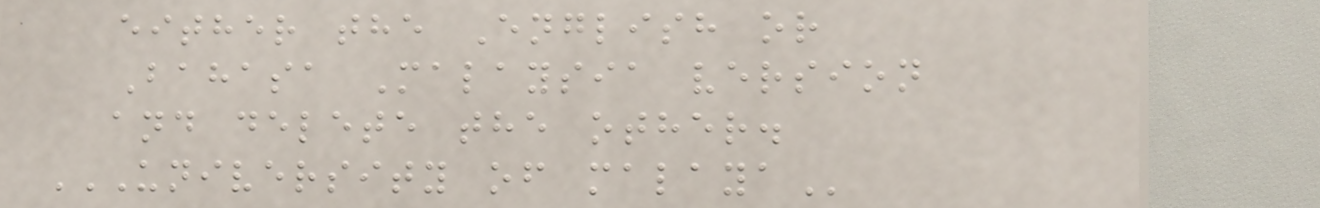either the English or
Bahasa Malaysia version
and delete the other.
UNIVERSITY OF MALAYA
